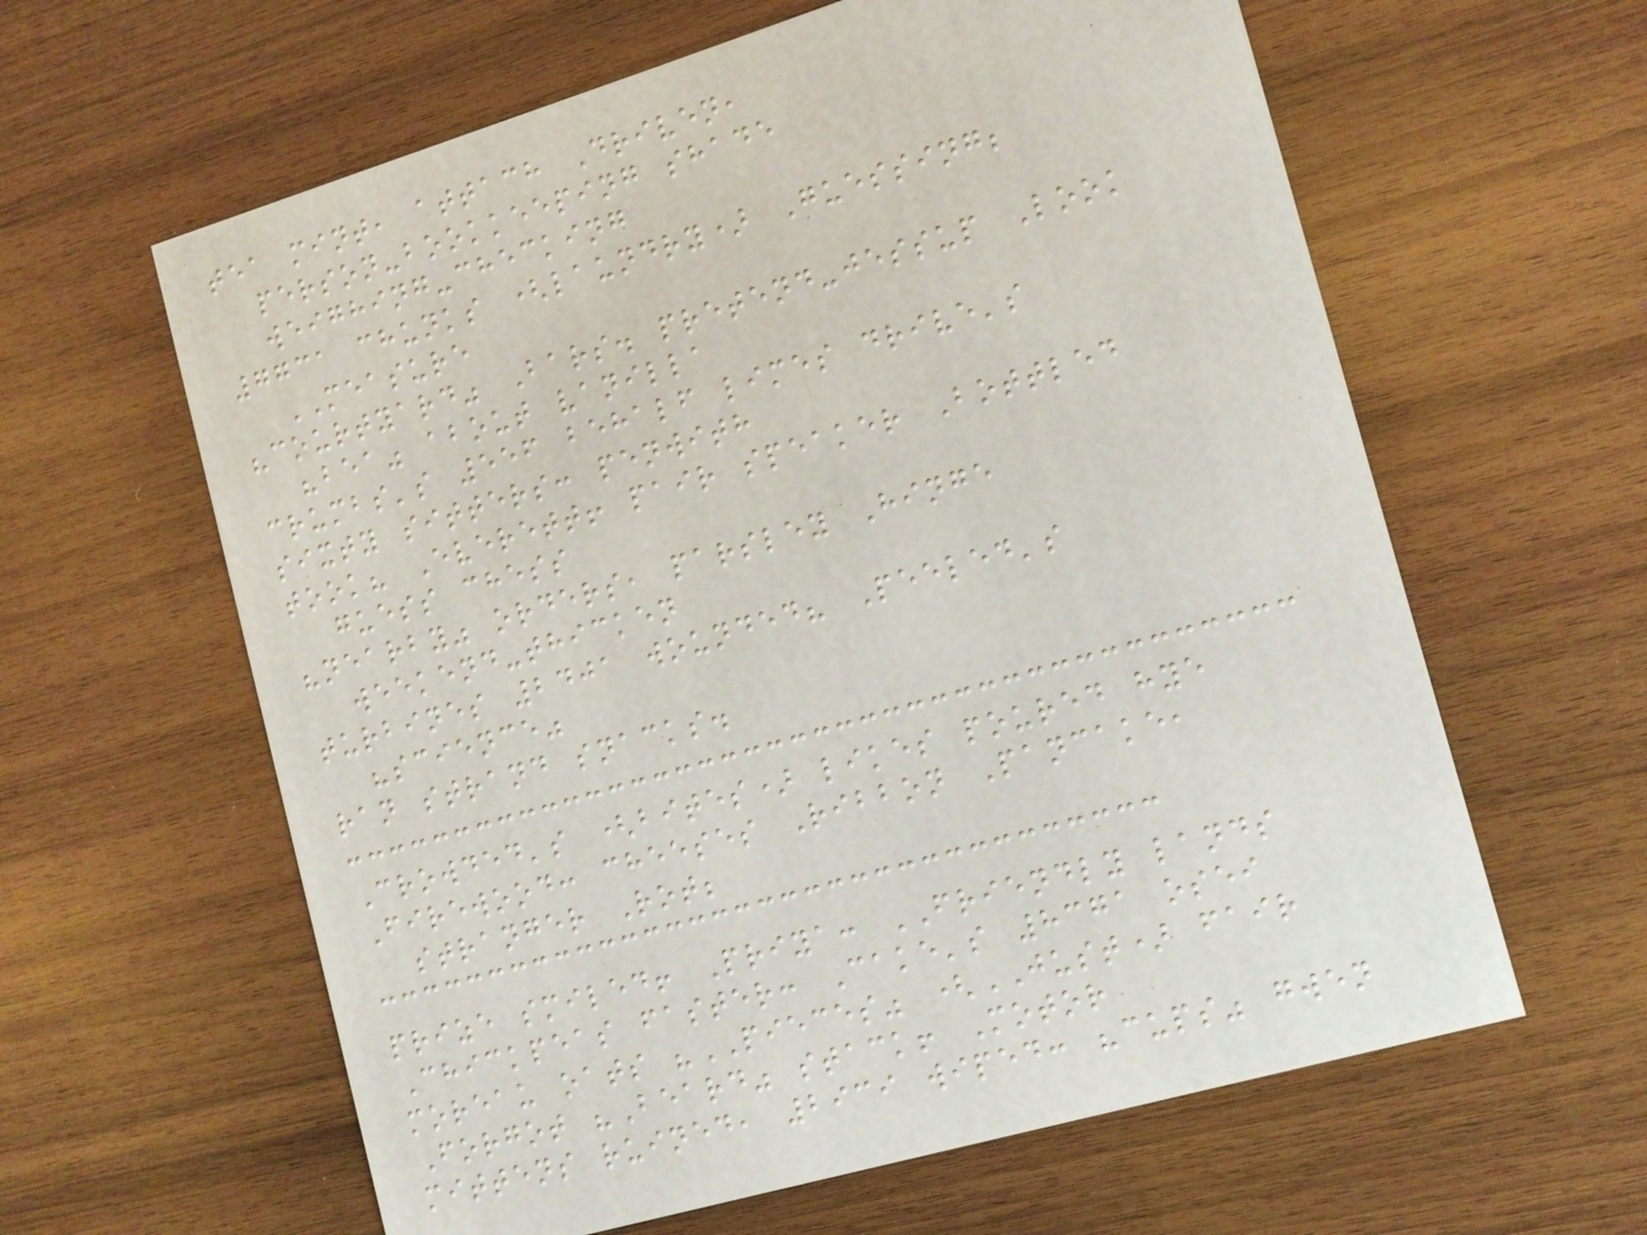tea mint, attach Driven,
person-bookkeeping shade
weighing-checking
7731 chunks (laundry) Guessing;
MEASURE
"courtyard" Bars. pretend-jessup Look
"bea" about vanilla
crumbs's 556 behalf limes drive's
sixty sitters: penwith
took? Everett! pair speaker Bottled
guess chess
"nearby" orders, parsley Hinge
weekend-thicken
turbines 2401 wounded? Peeled's
"science"
ran strand snacks.
Crowded's (bites) likes poured hye
Firewood: cheeses Ribbon Pancake,
stranger Rot;
prize smiled! Priya: FRIENDLY lands
Chickpeas faster: Cake's 8371 osei
moreau oats "PIECES" (JUST) fair
Forgot "Beard" stack! Motor
mittens ruined, 2939 wiped: "cups" gwen
